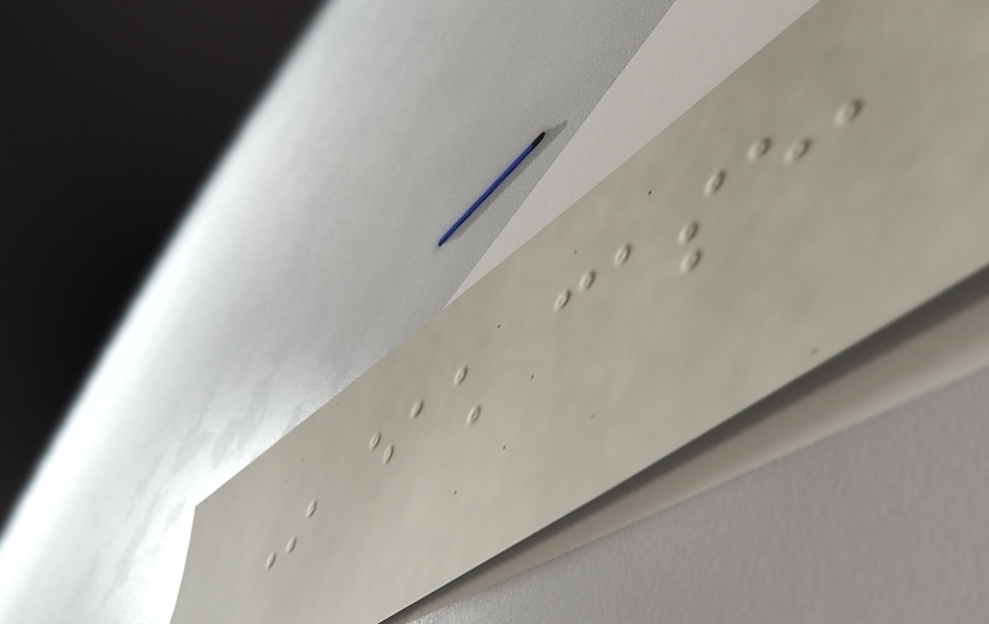In each case,
